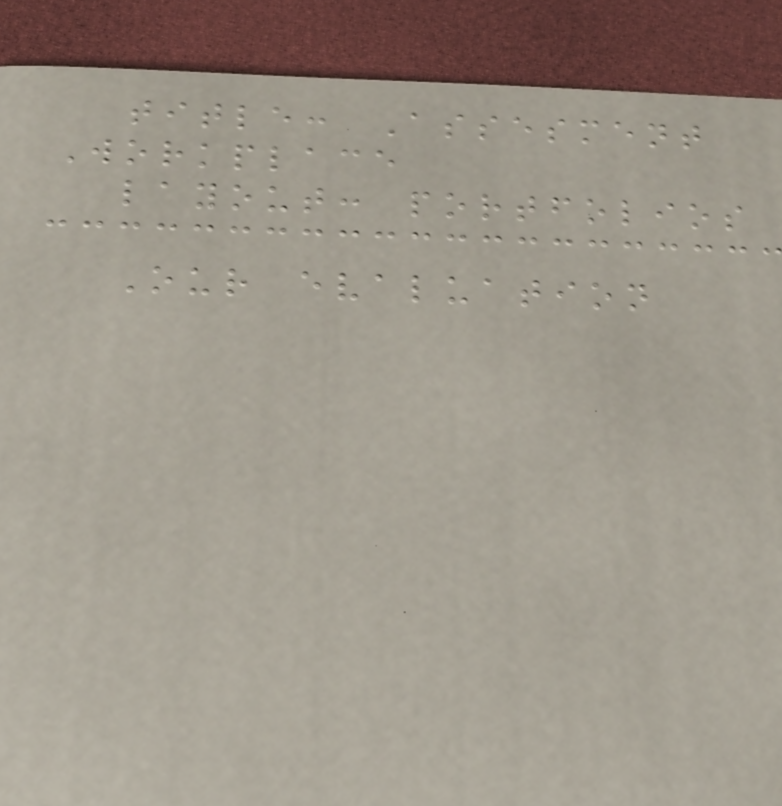title: Assesment
Workplace
layout: portfolios
Our evaluation
